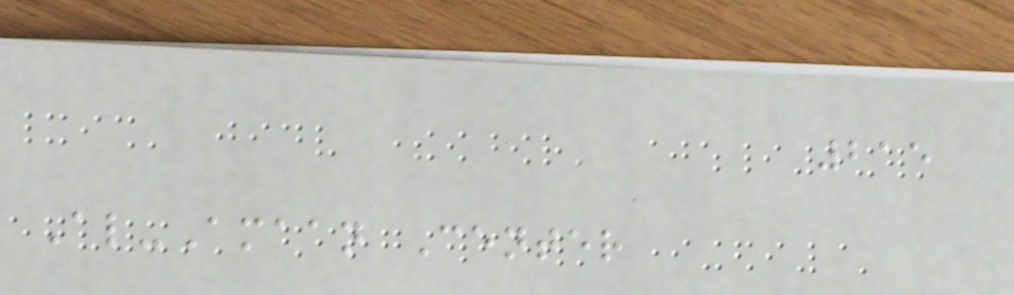215
Al-Amaan Center
